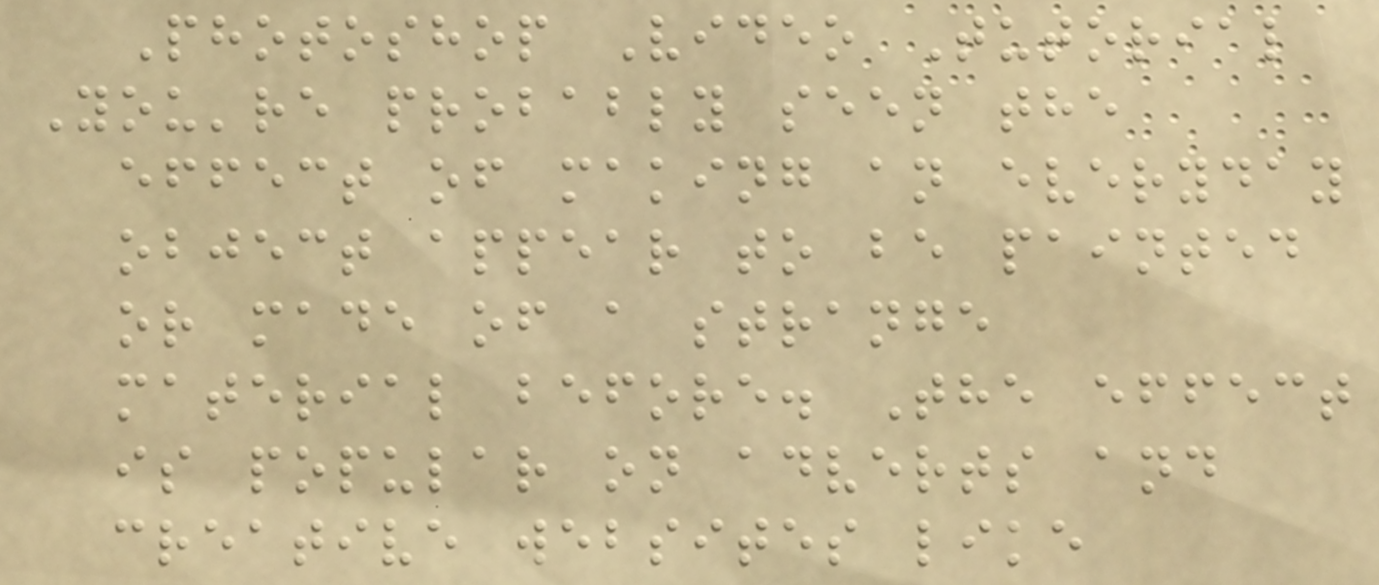Photoshop Video Tutorial
You're probably seen the
effect of making an everyday
object appear to be painted
or made of a strange
material before. The effect
is popular on adverts and
creative websites like
